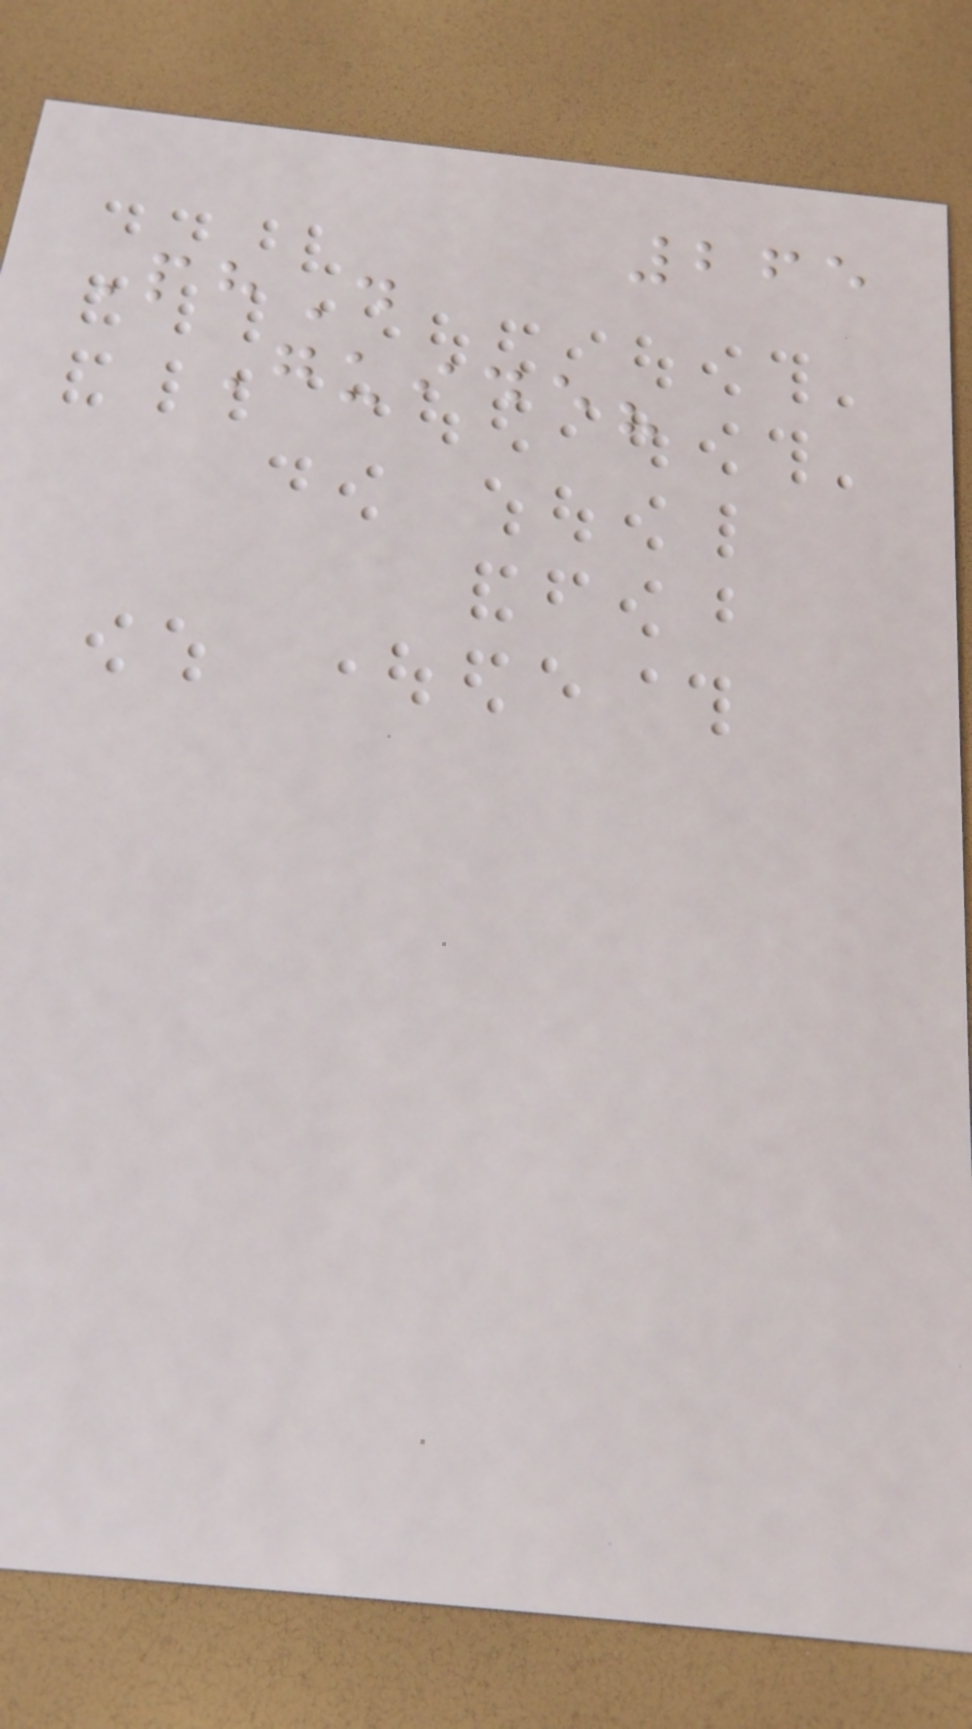265
PhD
Guide?
